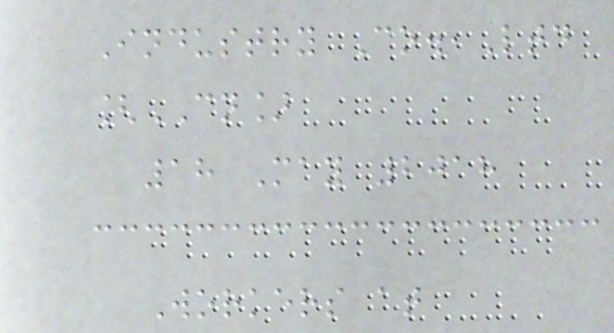Industry Co.,Ltd
[CN]
18 May 2018
Workers at
